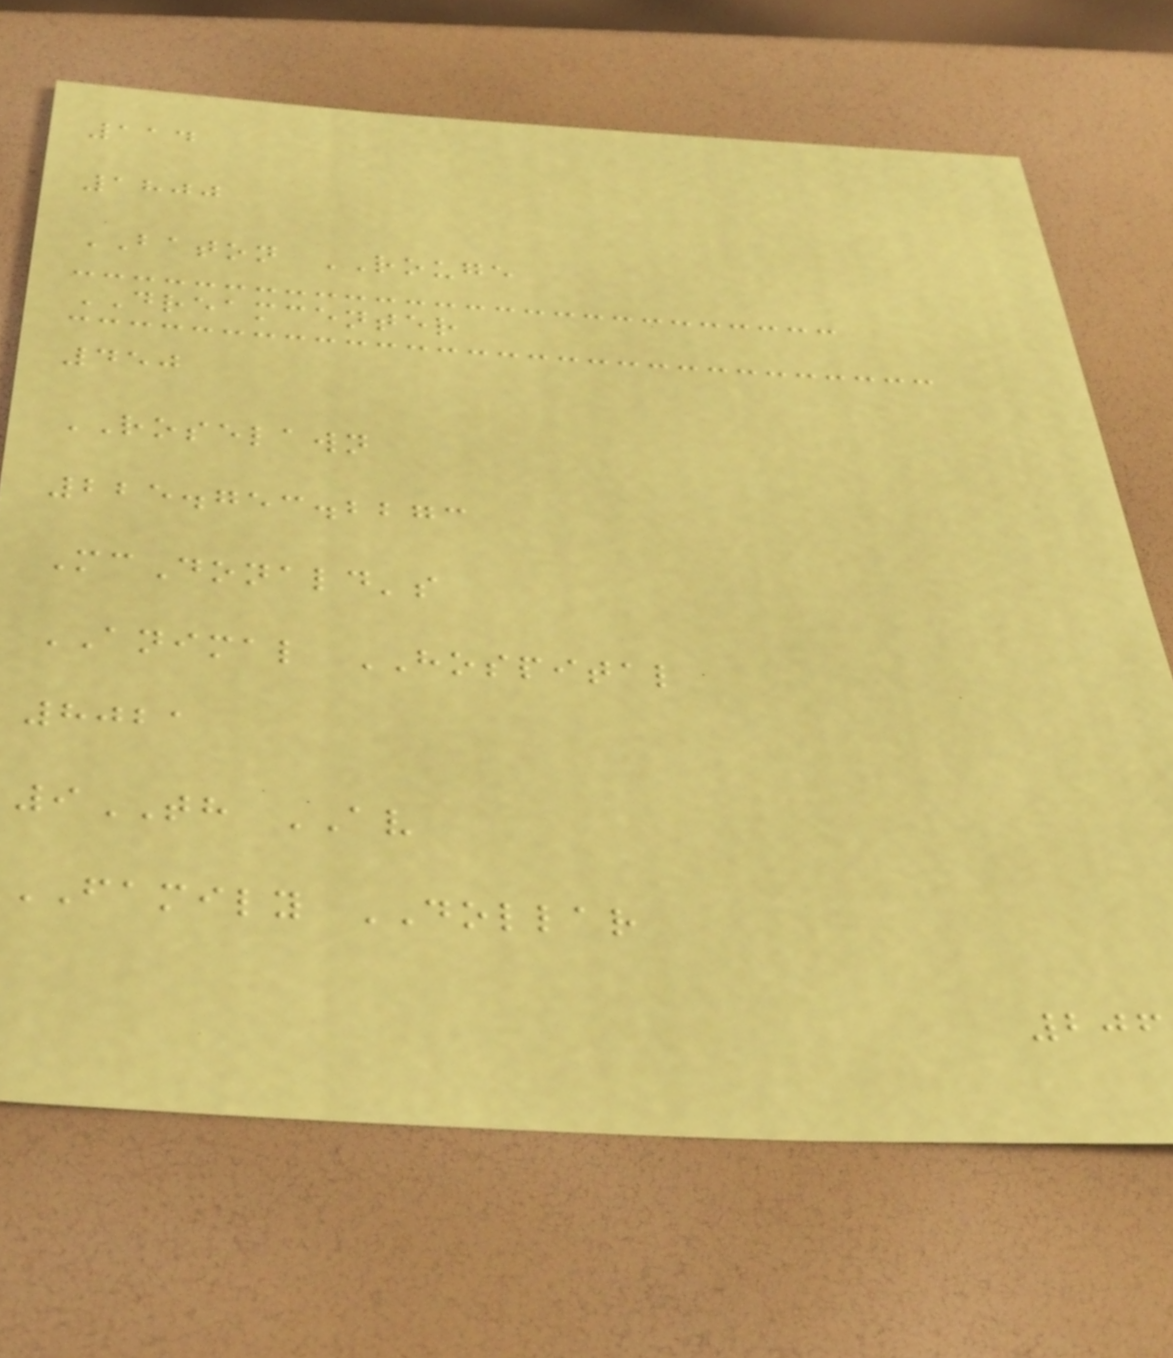114
1800
BATON ROUGE
DREAMCENTER
450
ROSELAWN
225.753.2273
McDonald's
ANIMAL HOSPITAL
8021
9TH AV
FAMILY DOLLAR
206
